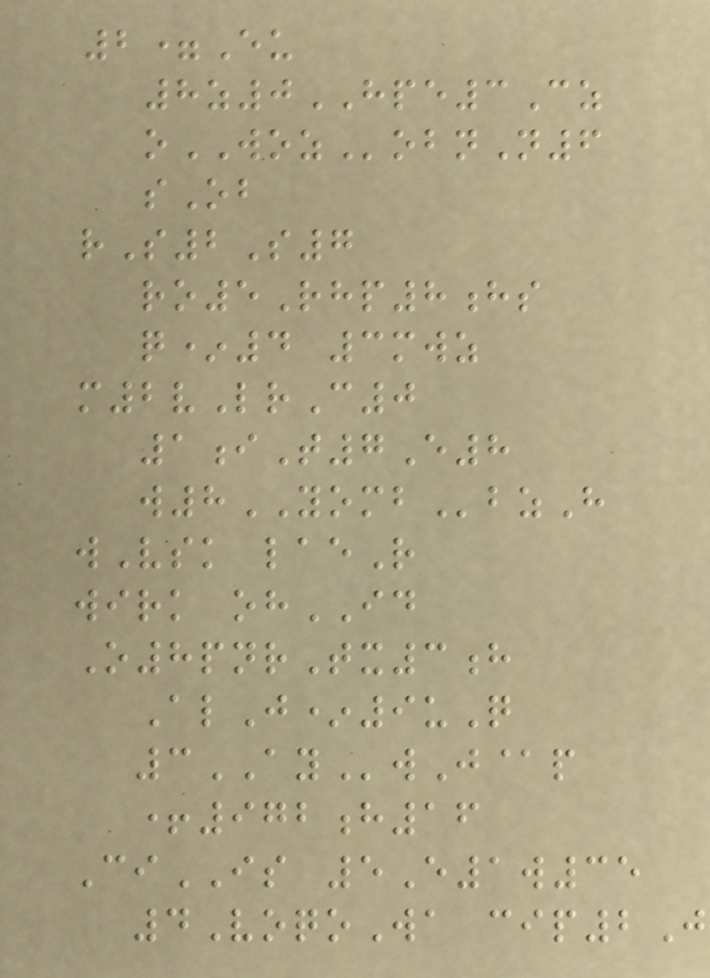2=Eu
8z0HPE3Cz
oWOZobnN6
sOb
rS2S7
ro5Rhp8hs
q*4 3mwz
m2vLrC0
1iT7E8
w8YOMBbzH
wVsk laeR
wirk ohID
O8pnrTx3h
AlJ*9uQ
3AYwJ@p
+972h16
CiIS 5E1w35
4VoqoWa cip2J
